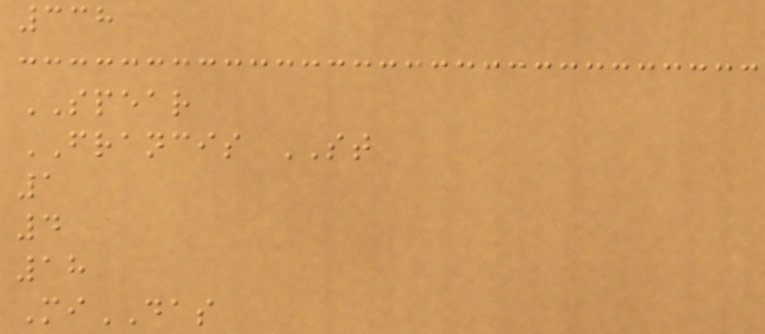338
SPEAR
FRANCIS ST
1
4
18
MiDAS
